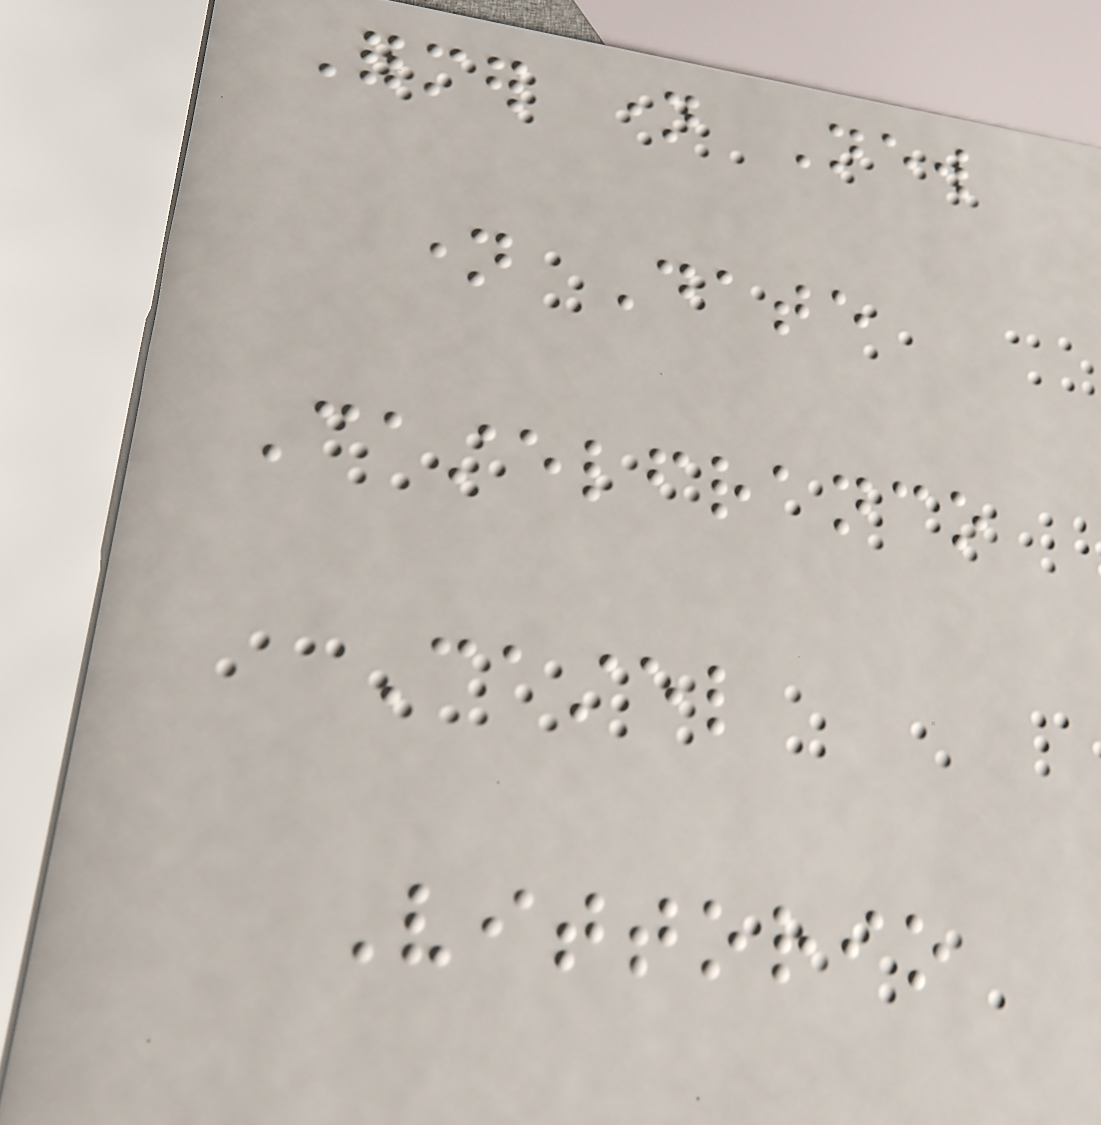Former name New
name Date
Castelfranco
Castel
Vittorio
